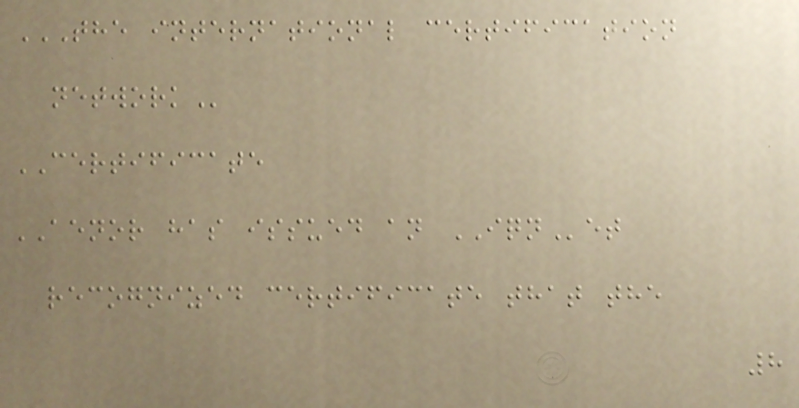THE INTERNATIONAL CERTIFICATION
NETWORK
CERTIFICATE
AENOR has issued an IQNet
recognized certificate that the
8
